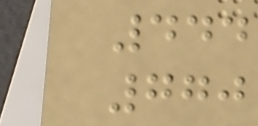444
770
